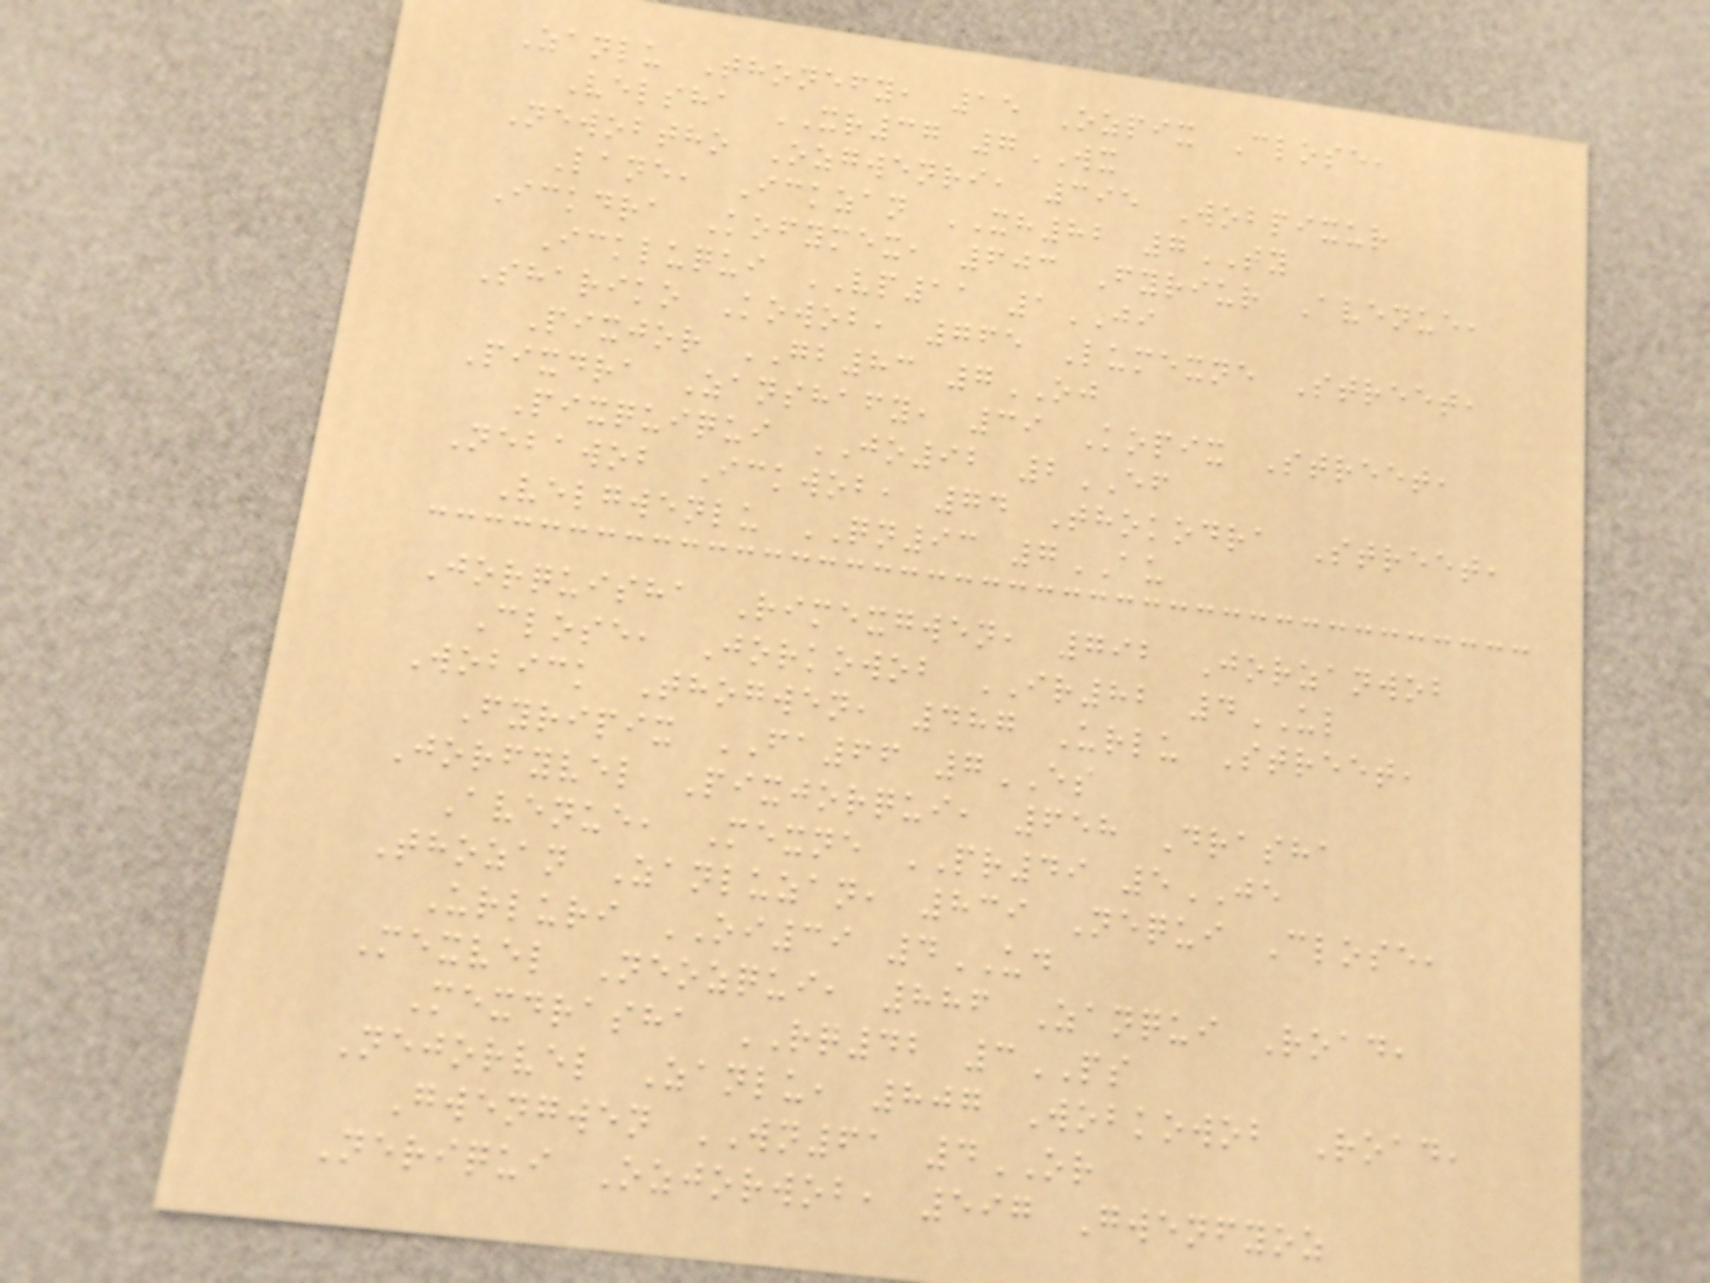Zanlu Thonefy, 15 Ozpix Close,
Velsha XR37 7WX
Newobtho Ozgwenri, 395 Wobpixur
Lane, Ickzan XH82 7TY
Ickdra Kofymex, 603 Fyriur Avenue,
Ickluqui VP11 1JI
Shariko Kowob, 765 Lumexne Street,
Pixjor GB83 7OJ
Pixdra Zanshafy, 39 Kopix Street,
Pixquiqui JO92 2EF
Nebawob Ickwob, 74 Thokodra Street,
Velgwenlu QN93 7AU
Jorquisha Rimexgwen, 792 Jorzanwob
Close, Jorkowob IR82 4UL
Wobick Thogwen, 487 Urlu Street,
Fyripix FA66 7ES
Jorfyvel Pixjorqui, 658 Drasha
Avenue, Mexne PR49 5JE
Thozan Zanluzan, 839 Nequi Close,
Urluri OI39 4UD
Mexvel Neozqui, 886 Zanqui Road,
Mexdrasha RQ42 3PS
Nejorvel Zanlu, 807 Wobkowob Road,
Gwengwen WN61 4OR
Neriqui Ozjorwob, 597 Gwenfyoz
